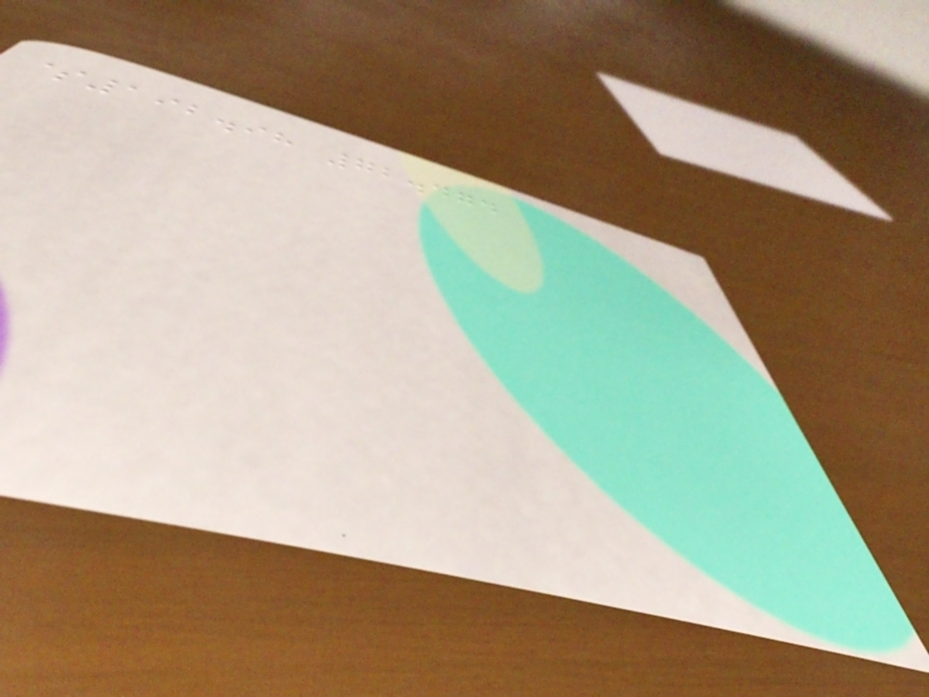$192.98 72.474
